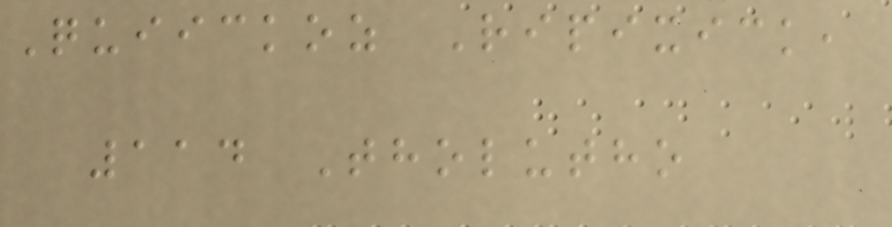Quiickoz Ripixick,
114 Tholutho
